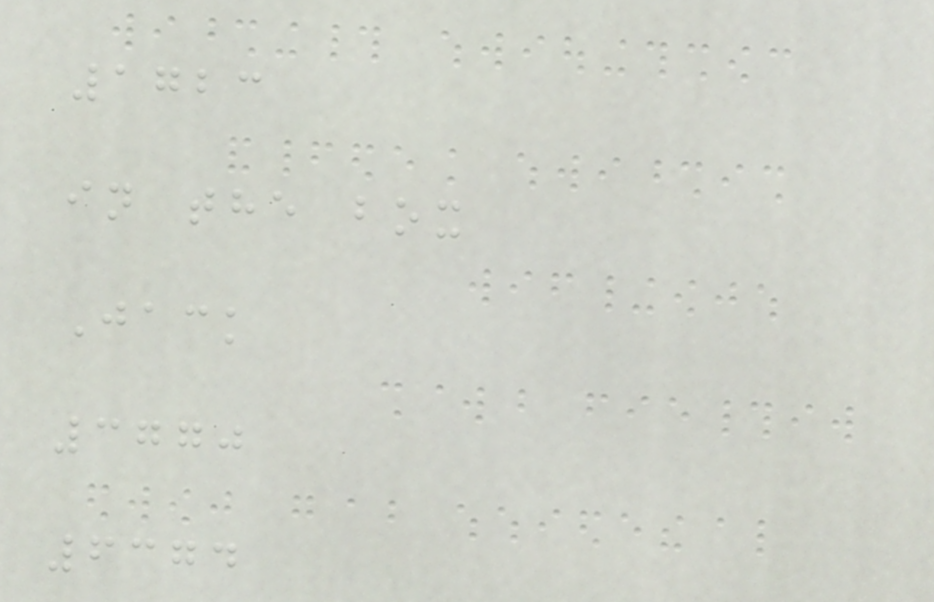1723
in the box
Jack
3770
6374
